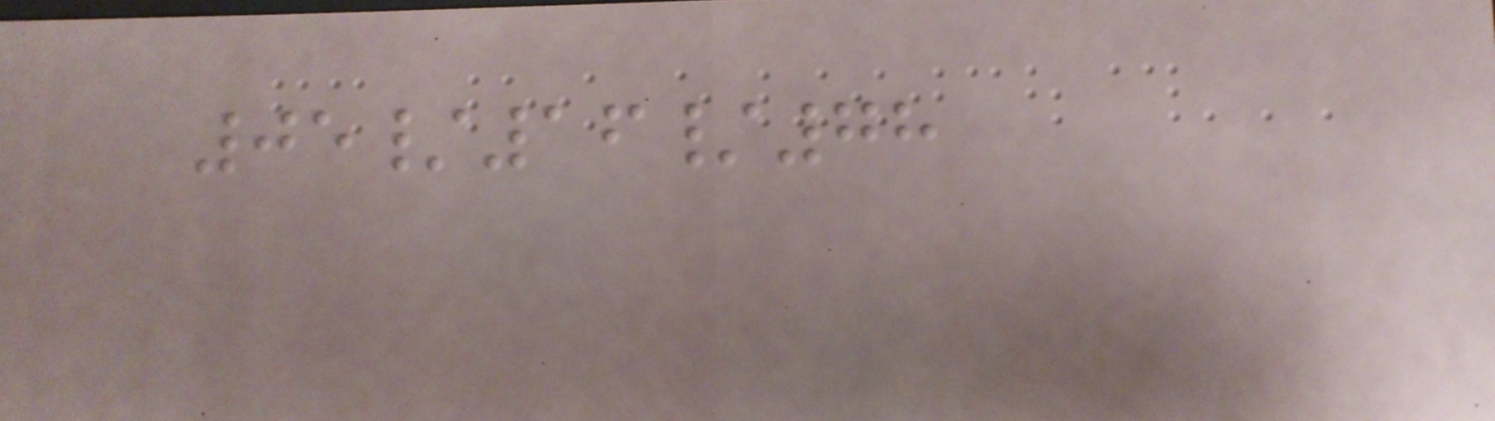05/16/78
